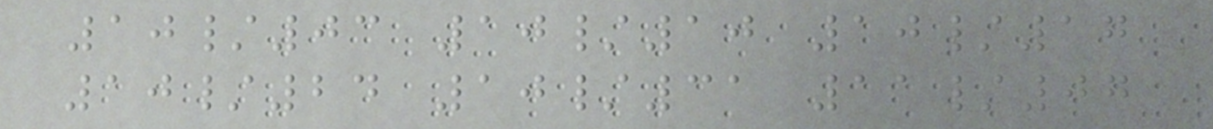10/03 10/10 10/17
10/24 10/31 11/07
